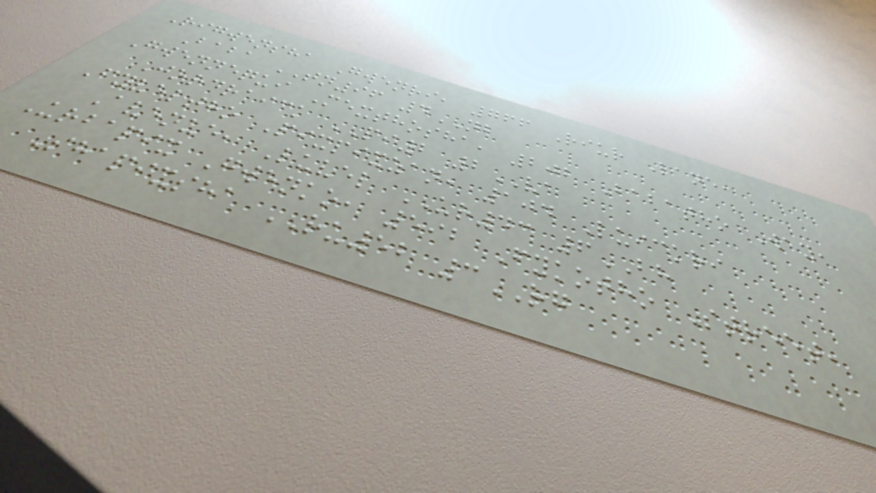Rigwensha Gwenri, 766 Riur Lane,
Baba TN96 4NB
Gwennequi Mexthosha, 202 Babatho Way,
Jordraick PI2 2VA
Fyveltho Pixpixzan, 104 Luickri
Avenue, Luvel UR43 6BH
Urbapix Gwenko, 592 Fykotho Street,
Shapixsha RU52 3RG
